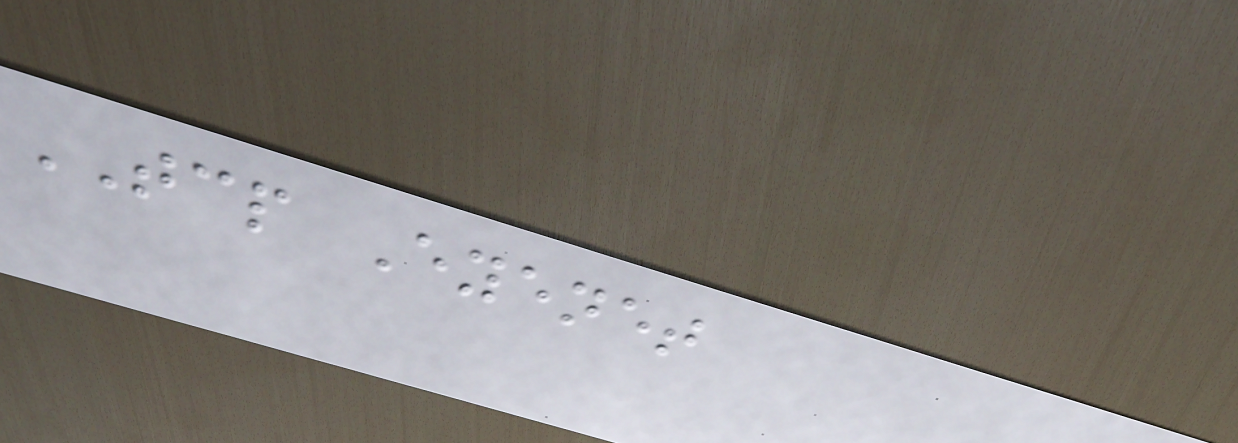TCP Eyenet
